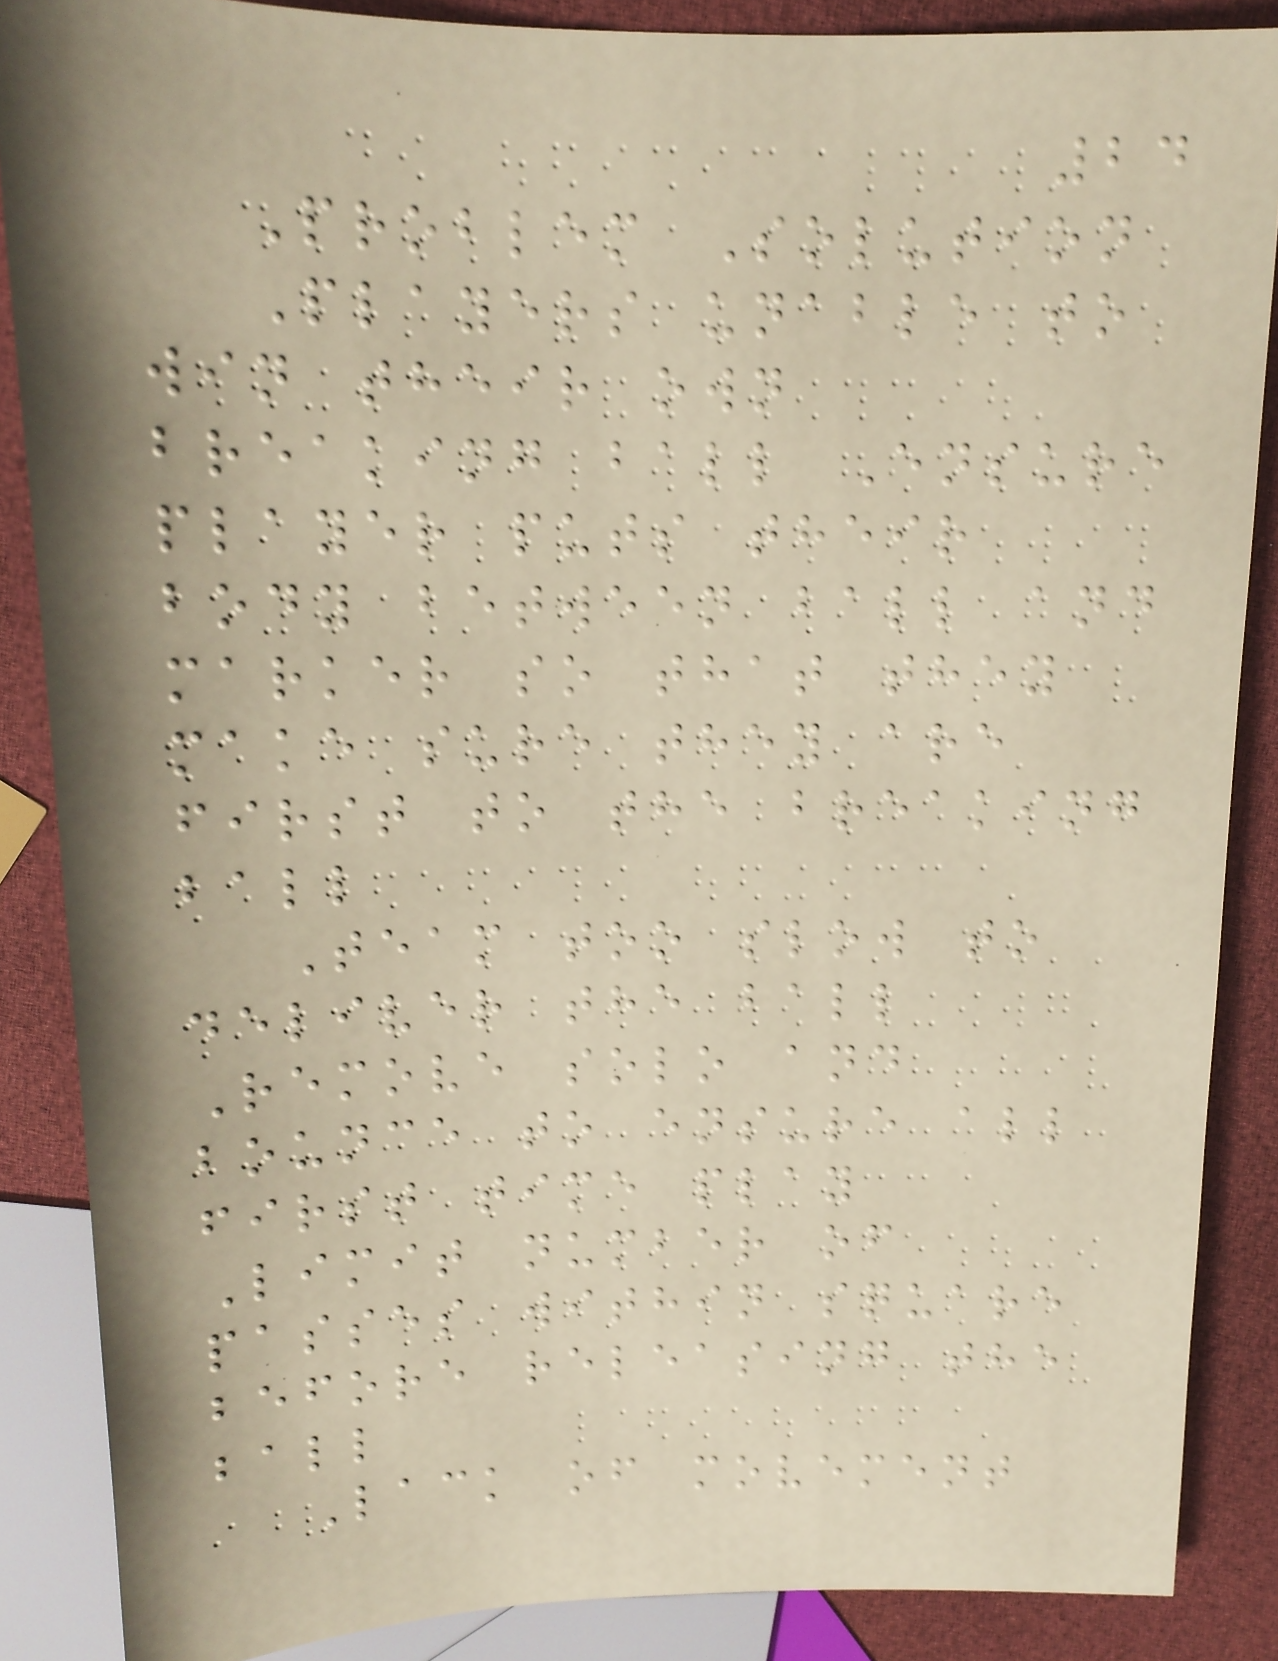24
Problem Solution
Players unable to
win their own
breaking ball Ensure
player puts their
body between ball and
marker so that they
make sure they are
first to the breaking
ball
Team too slow to
deliver the ball
Remove solo and
bounce to ensure all
first time play
Limit number of
passes within square
before releasing the
ball
Lack of movement
